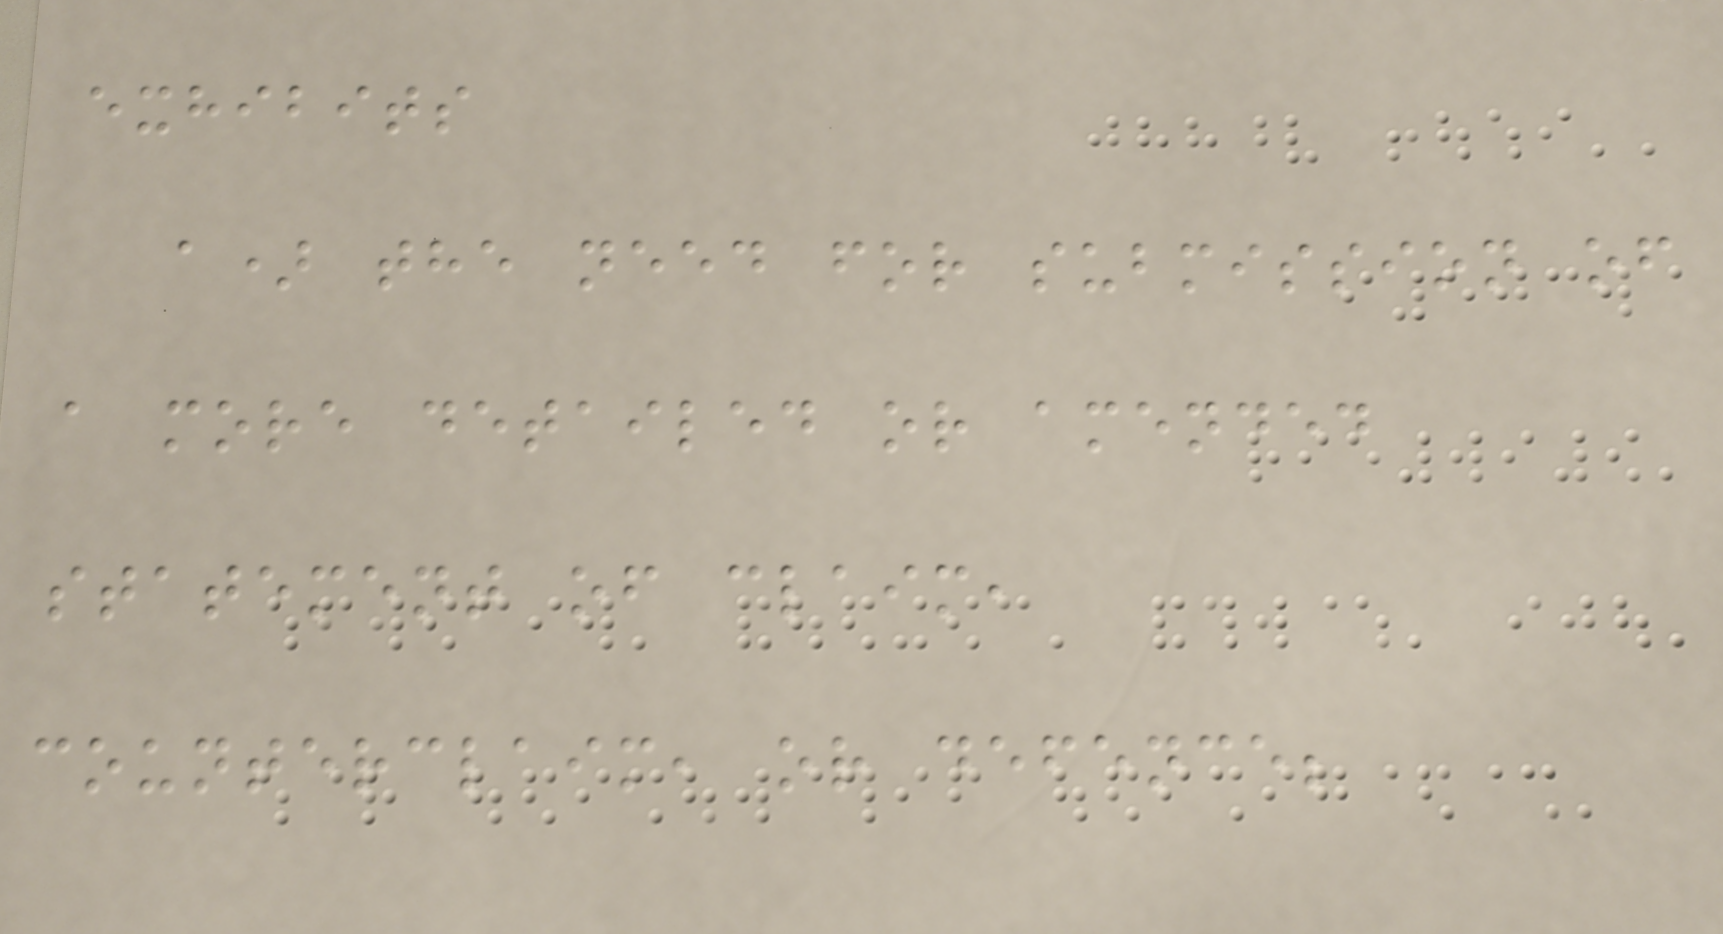exhibits
a) the need for submission of
a more detailed or amended
statement of claim,
counterclaim, or defence;
